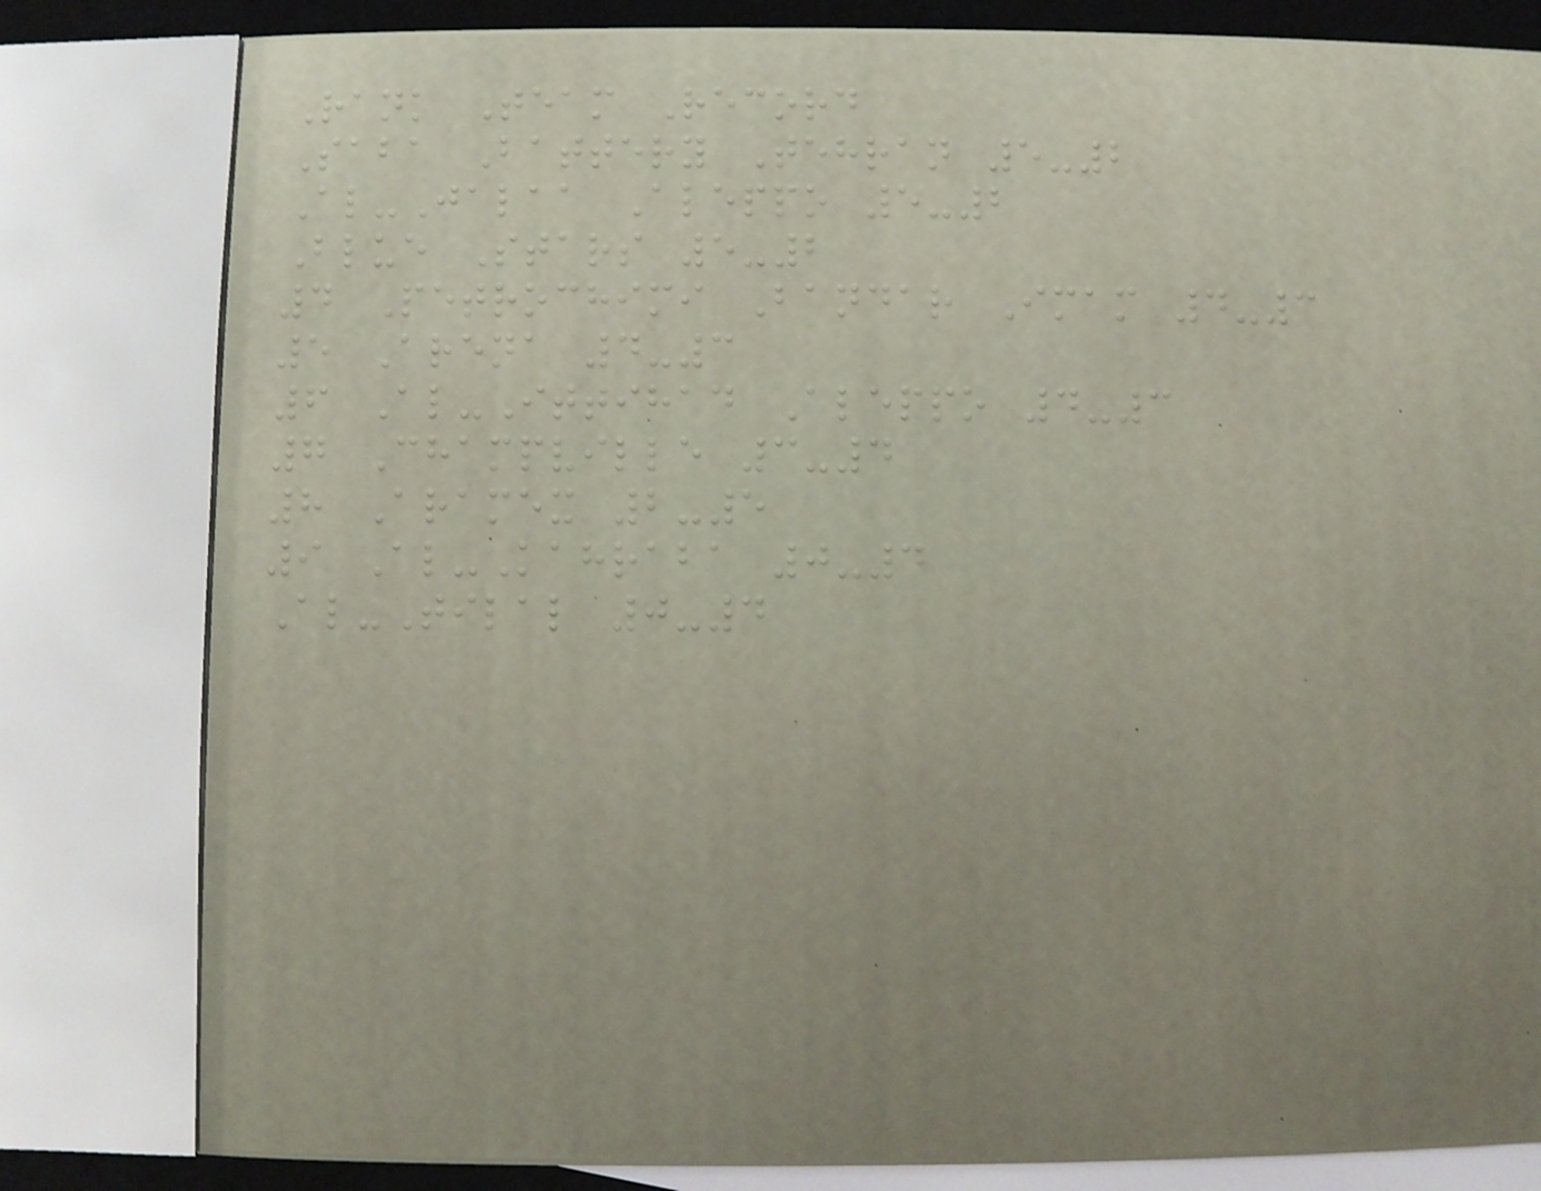Rank Team Record
Saba Battery Tehran 5-2
Al-Jalaa Aleppo 5-2
Blue Stars 5-2
4 Petrochimi Bandar Imam 4-3
5 Arena 4-3
6 Al-Ittihad Aleppo 4-3
7 Champville 3-4
8 Aramex 2-5
9 Al-Kahraba 0-4
Al-Tilal 0-4
